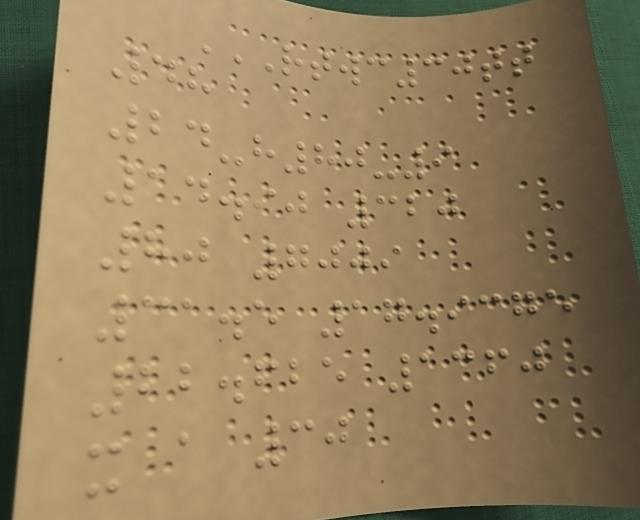RTWC30TT
48
24-H80-9
14.90 320
80 7009
31.5 17.9375
22.625 1360
X A 30
